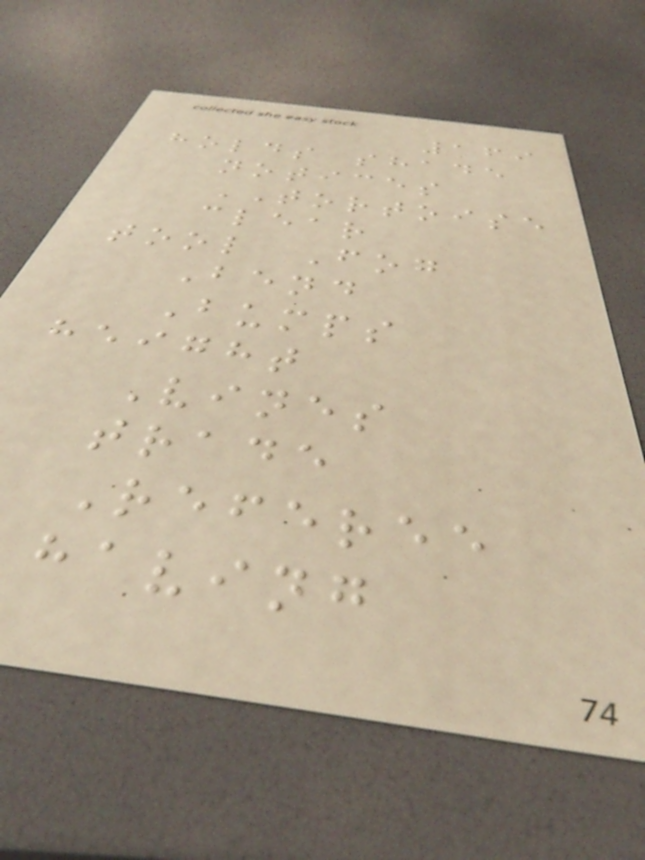169
holds shade
notices
TORTOISE
clear
tool Fog
Bend
Bumps
height
Vines
trade
Referee
having
